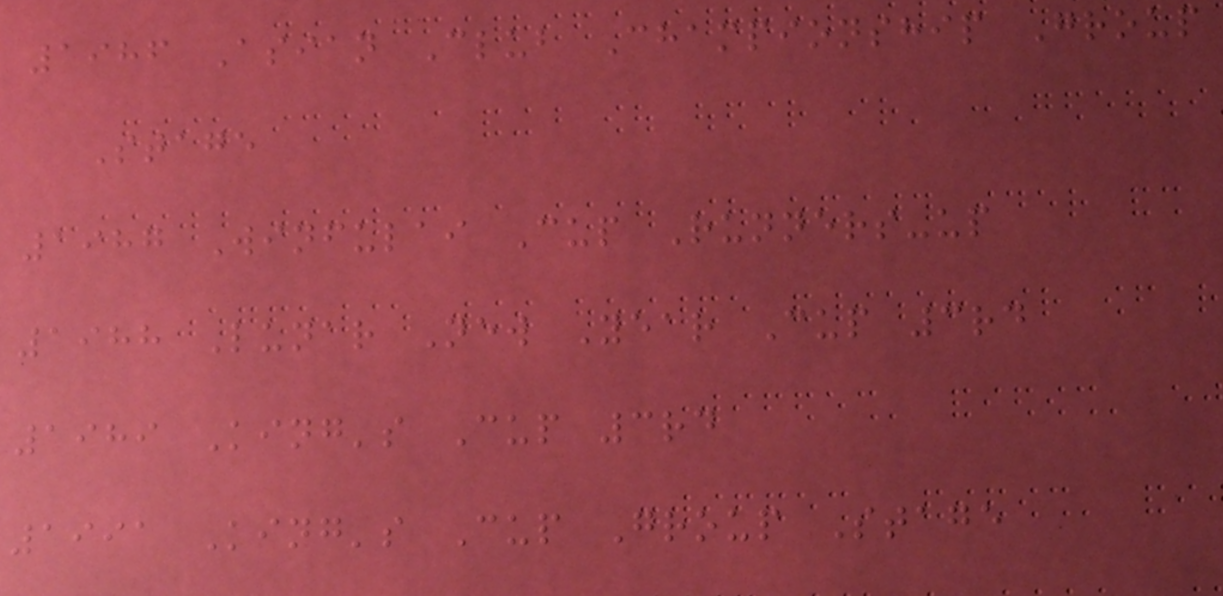1986 Asian Club Championship Group
Stage
1987 Winfulai Cup Runners-up
1988 Lunar New Year Cup 3rd
1989 King's Cup 3rd
1991 King's Cup Group Stage
